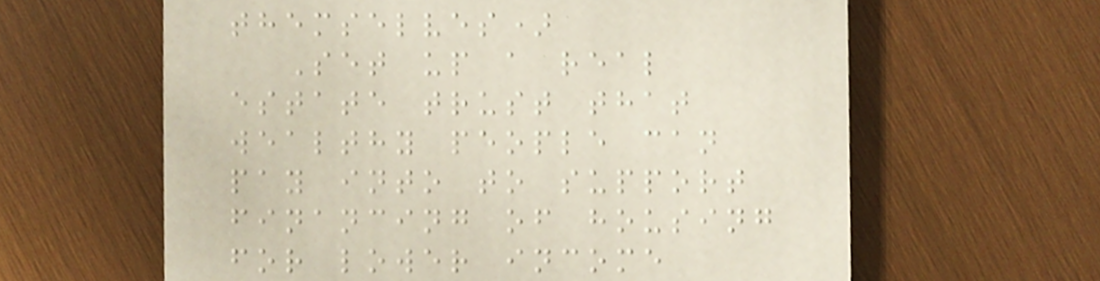themselves)
Set up a real
estate trust that
wealthy people can
pay into to support
financing of housing
for lower income
